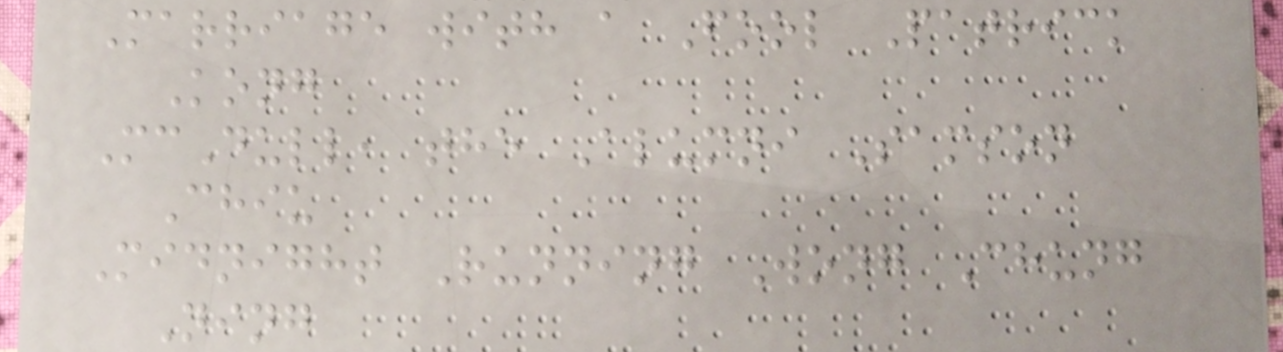Marriage with a Fool Patrick
Kong
McDull, the Alumni Samson
Chiu
Midnight Running Wong Chung
Ning
